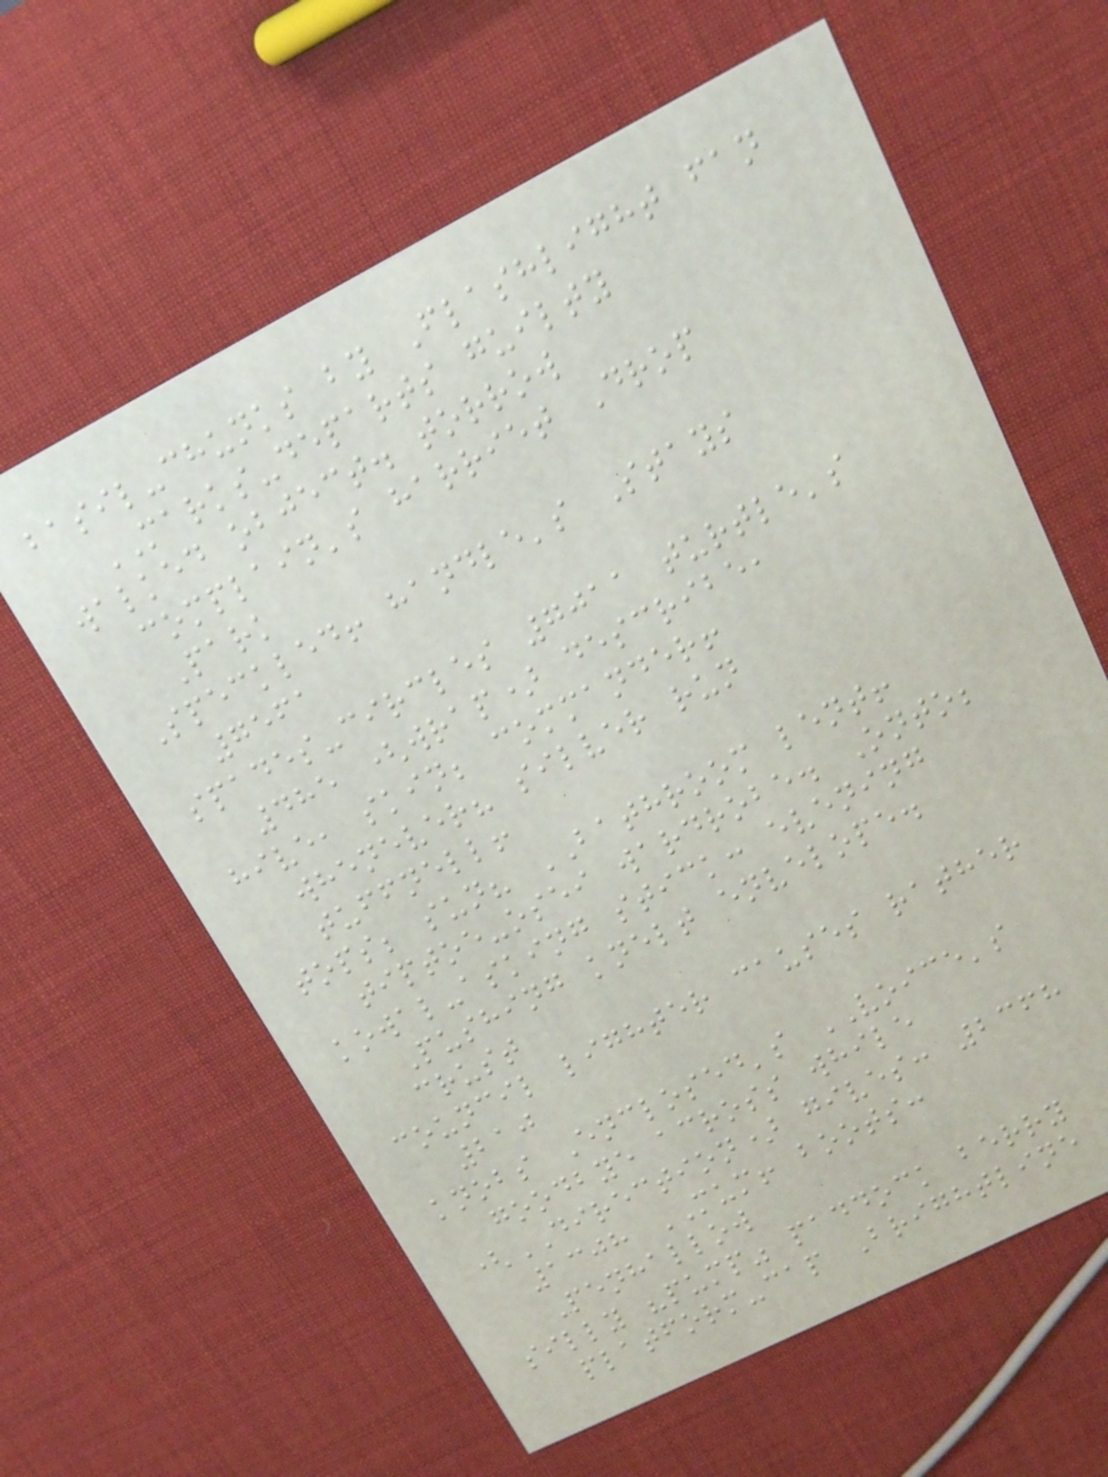basil-chunks by Flashlight fan
MARKS-departs guilty
walked object. torrow
complain's harriet Drop
Park
Speckled! handle's Stays
7561
spades-circles 7011 turtle's
485 (wrap) describe,
hive, skin; commander!
whenever? silver run
tuffnell!
tops; sun? BATHROOM lent!
tiptoe-osei wardrobe. Onto;
kowal-asking stick: evening
Pushing knelt envelope.
crust
council lighter causes rather
210
knobs Enclosed's VOICE's
goodbye across while
(DIRECTION) gives: 2368
1308 MUM! boots:
Penhallow
silly "pump" paddock berry
platform-cap Brightline
